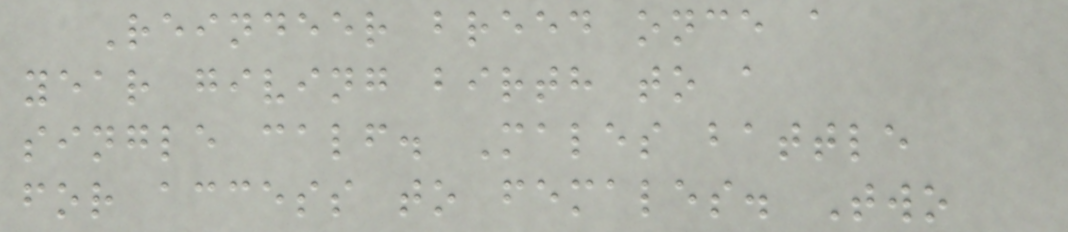Reindeer breed once a
year giving birth to a
single calf. Males battle
for access to females. Two
